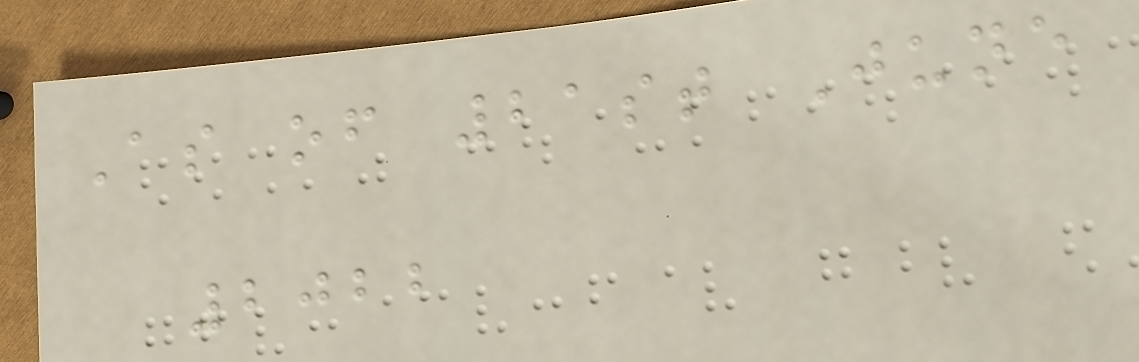As of 21st June
2022
